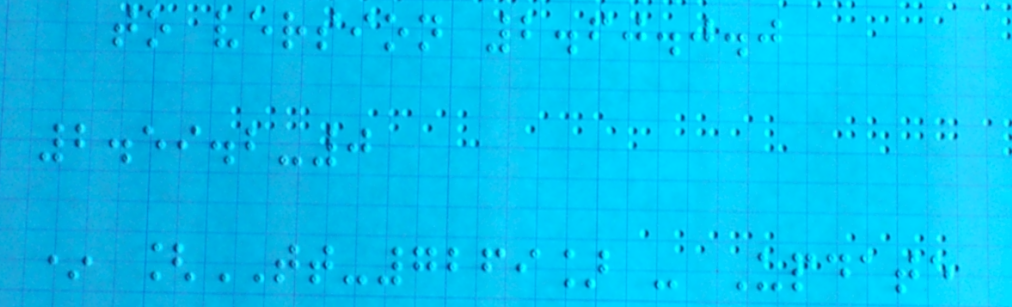to version 2.60.0.0
2.59.2-0
* [TT-7269] - Update
